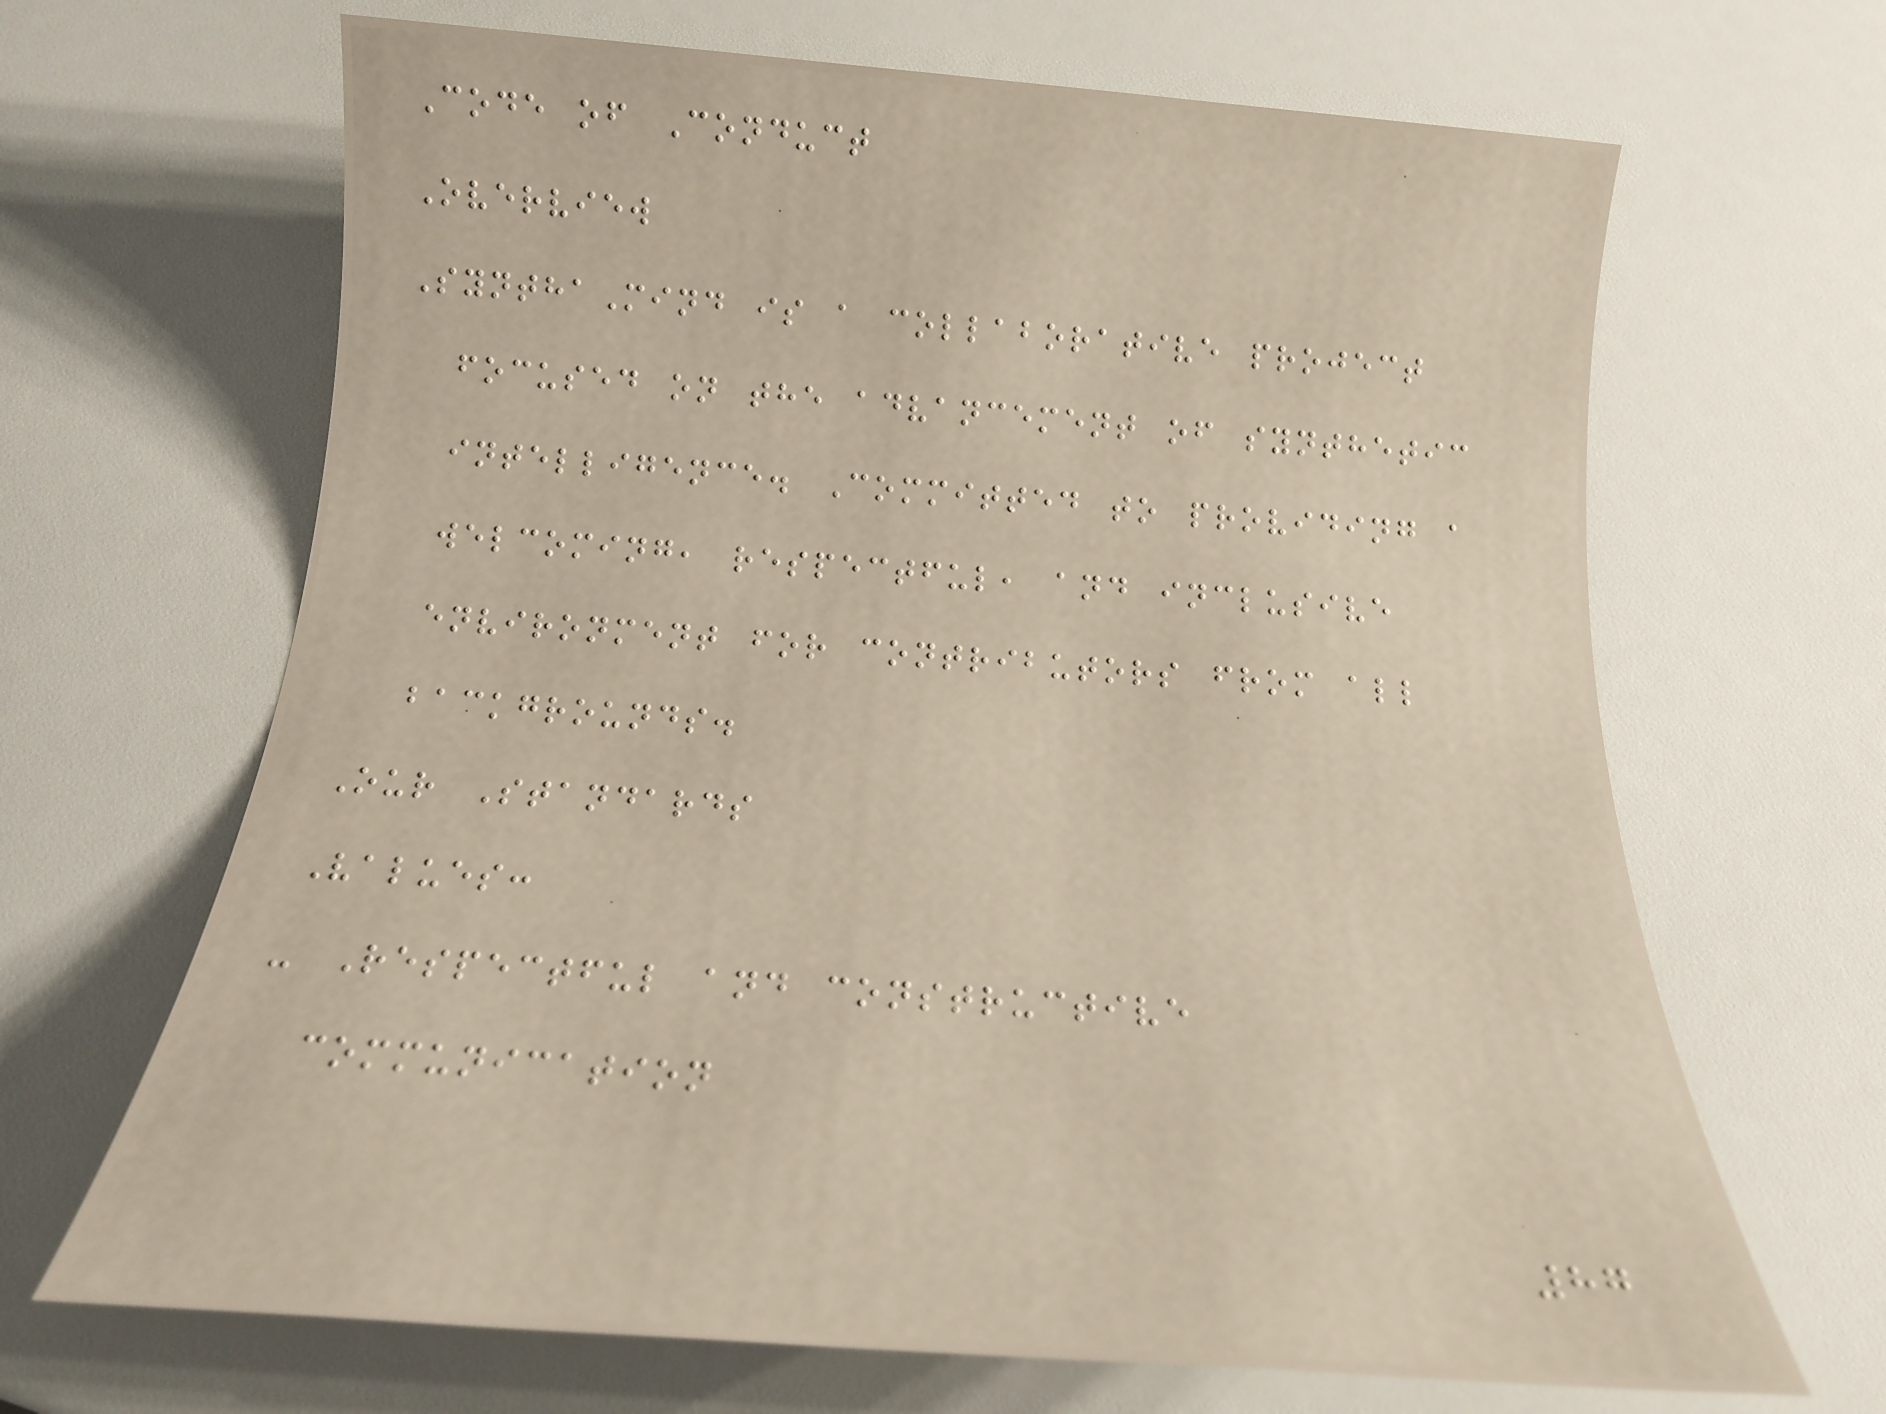Code of Conduct
Overview
SynthaMind is a collaborative project
focused on the advancement of synthetic
intelligence. Committed to providing a
welcoming, respectful, and inclusive
environment for contributors from all
backgrounds.
Our Standards
Values:
- Respectful and constructive
communication
87
